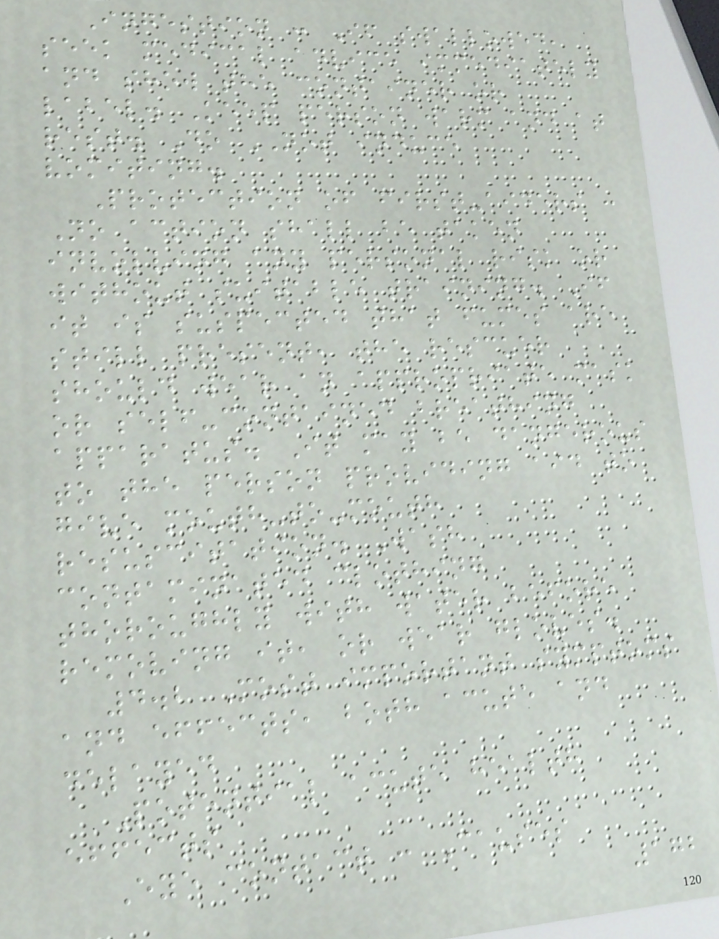Ingestion : If swallowed,
seek medical advice immediately
and show the container or
label. Keep person warm and at
rest. Do NOT induce
vomiting.
Protection of first-aiders :
No action shall be taken
involving any personal risk or
without suitable training. If
it is suspected that fumes are
still present, the rescuer
should wear an appropriate mask
or self-contained breathing
apparatus. It may be dangerous
to the person providing aid to
give mouth-to-mouth
resuscitation. Wash
contaminated clothing
thoroughly with water before
removing it, or wear gloves.
4.2 Most important symptoms
and effects, both acute and
delayed
Potential acute health
effects
Eye contact : Causes
172
